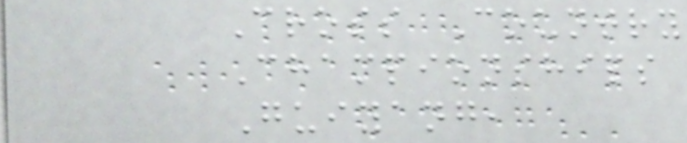Cross Country
Championships
Guiyang,
